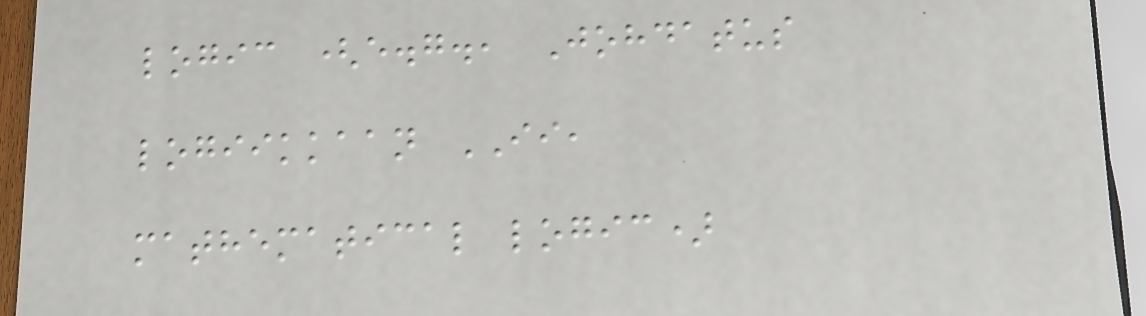logic (e.g., Johdatus
logiikkaan II,
mathematical logic)
